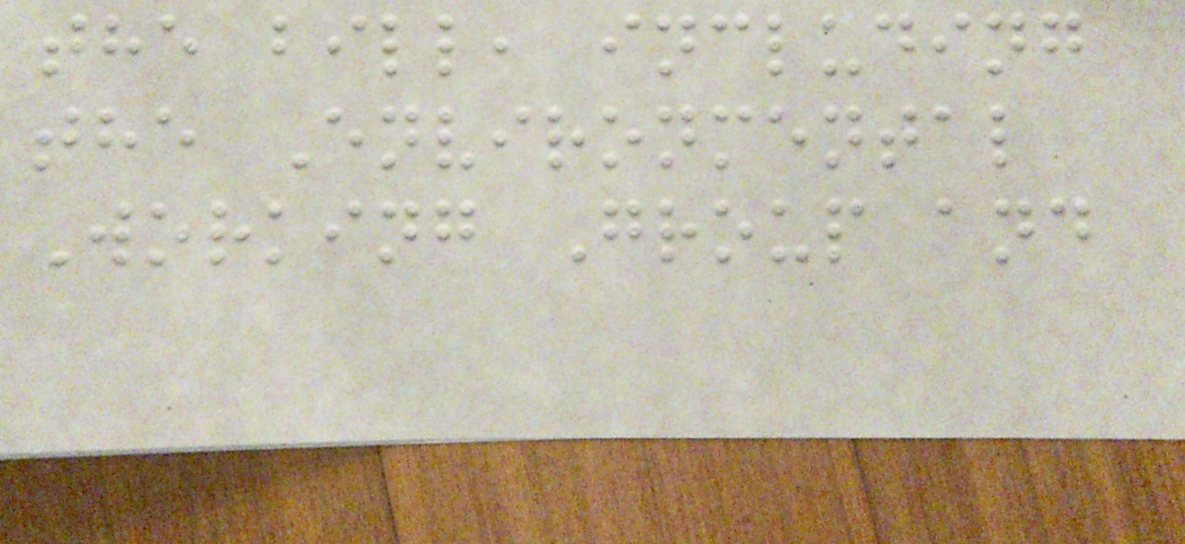the bill, including
the Environmental
Working Group and
